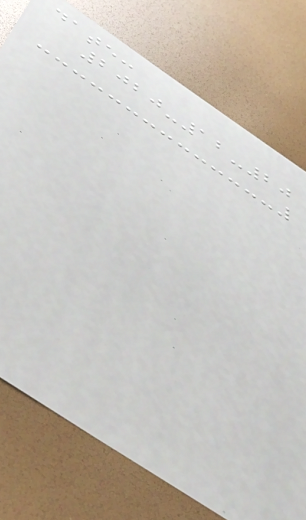date:
2020-12-20
